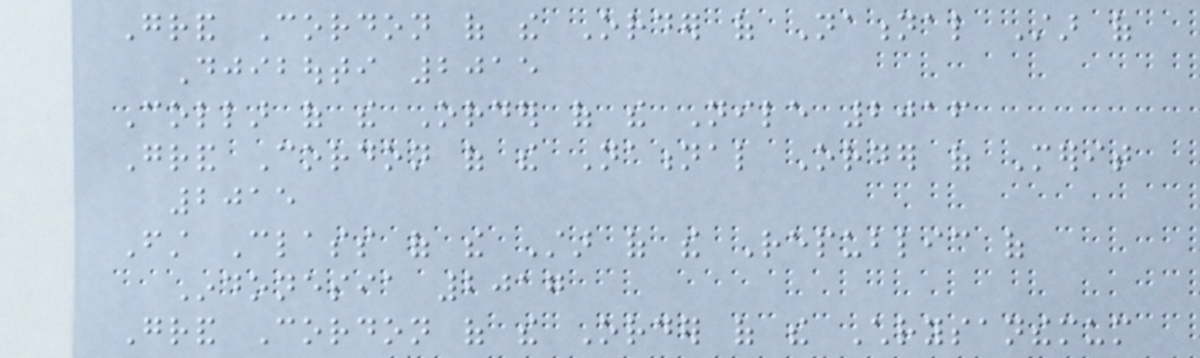Grand Cordon of the Order of National Star of
Djibouti 2015
Collar of the Order of the Nile 2016
Grand Cordon of the National Order of Merit
2015
First Class of the Star of the Republic of
Indonesia 2017
Grand Cordon of the Order of the Chrysanthemum
